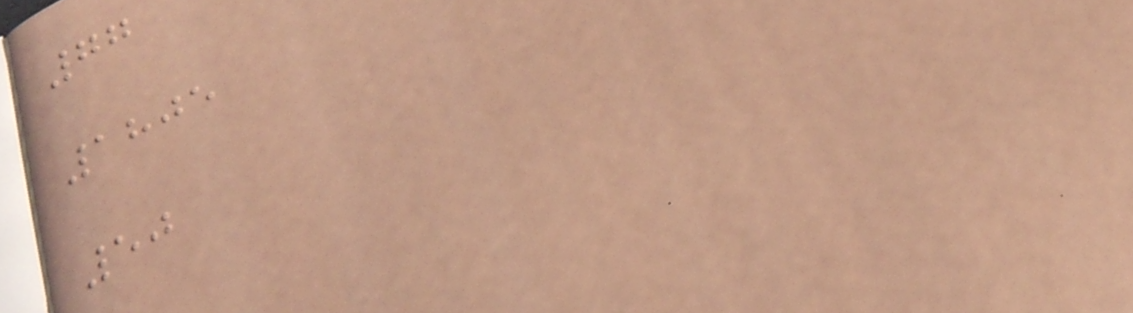77
1805
50
